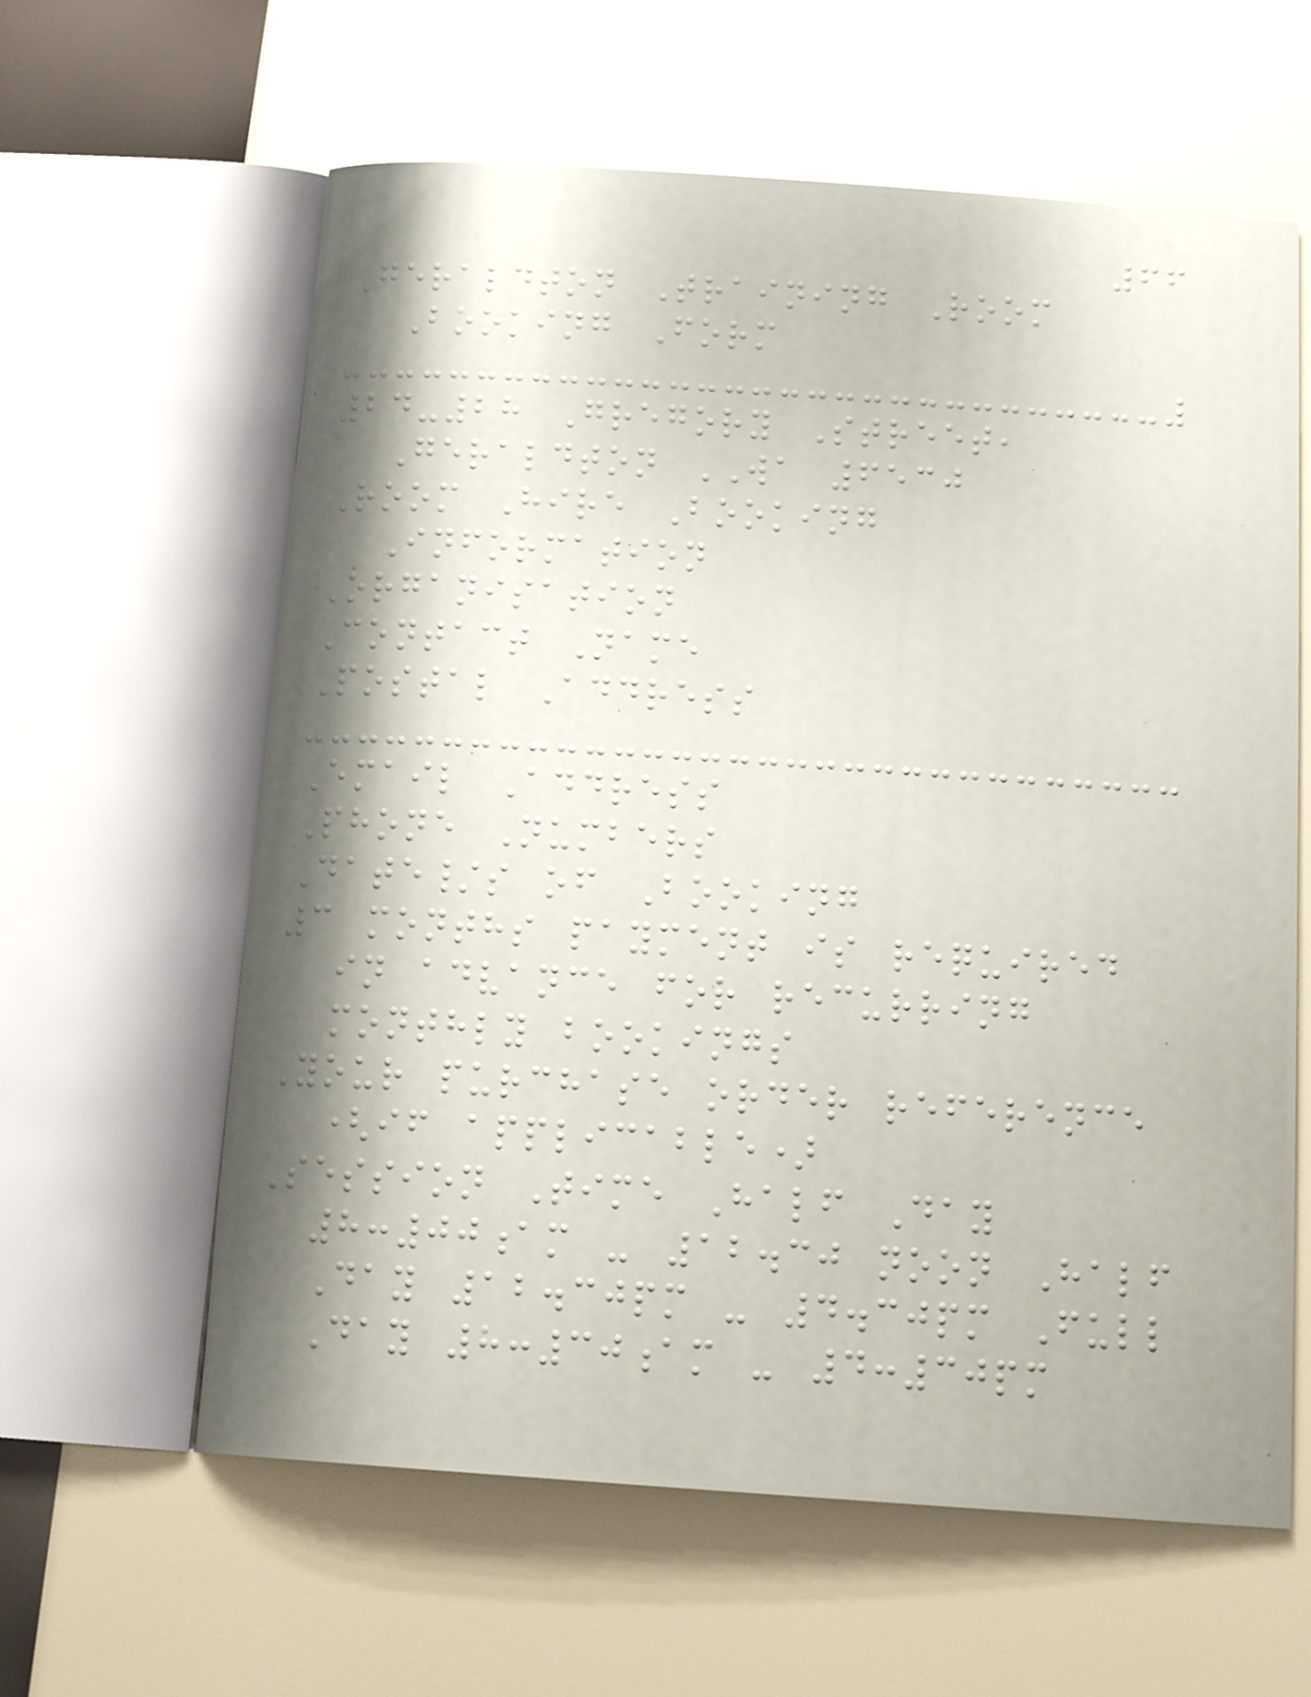66
Geraldton Training Room
Booking Form
24-28 Gregory Street,
Geraldton WA 6530
Room Hire Booking
Information
Organisation
Contact Name
Postal Address
Email Address
Phone Numbers
Date/s of Booking
3 months payment is required
in advance for recurring
monthly bookings
Your purchase order reference
(if applicable)
Session Time Half Day
8:00am - 12.30 noon Half
Day 12.30pm - 4.30pm Full
Day 8:30am - 4:30pm
